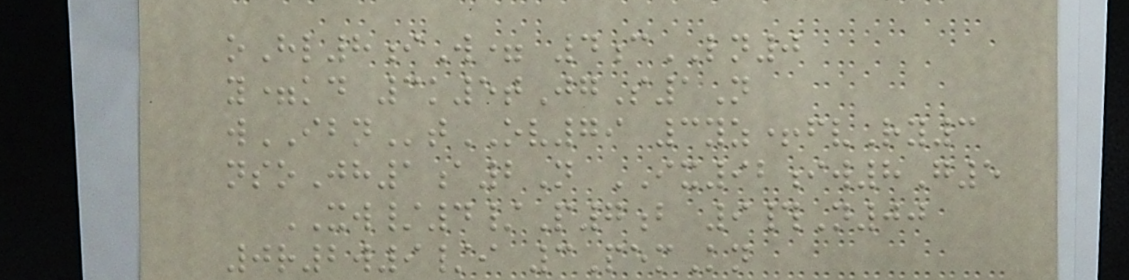oHl8iW= 4cLN0
y=kd 3k5tJgS1N
wIBNtOV79 3yz+fvRy3
nsoJh1a2N IX92iw8G5
XW/4/P7b 9#N00
0r2w9/i 3PemKn
